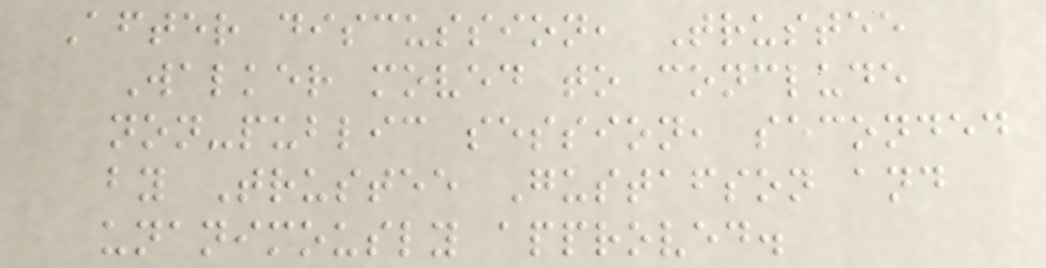After discussion, Trustee
Walker moved to conclude
non-public session, seconded
by Trustee Gustafson and
unanimously approved.
